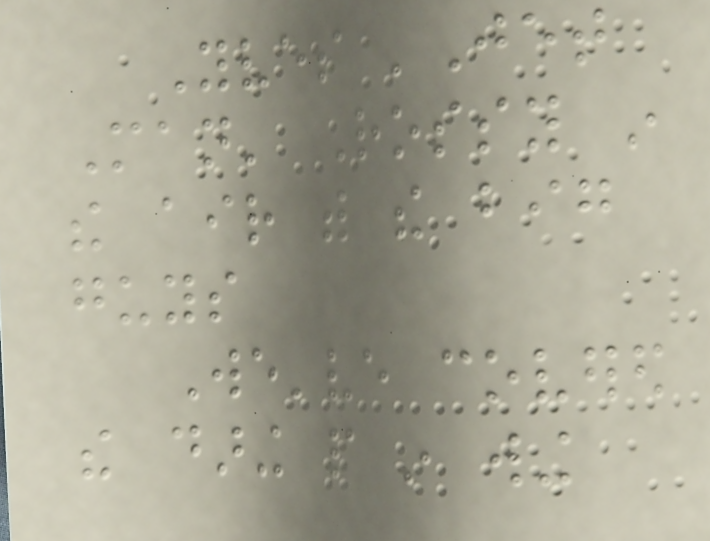Yves 'Jet
Man' Rossy in
the air with the big
guys
We've covered
the daring people in wing
